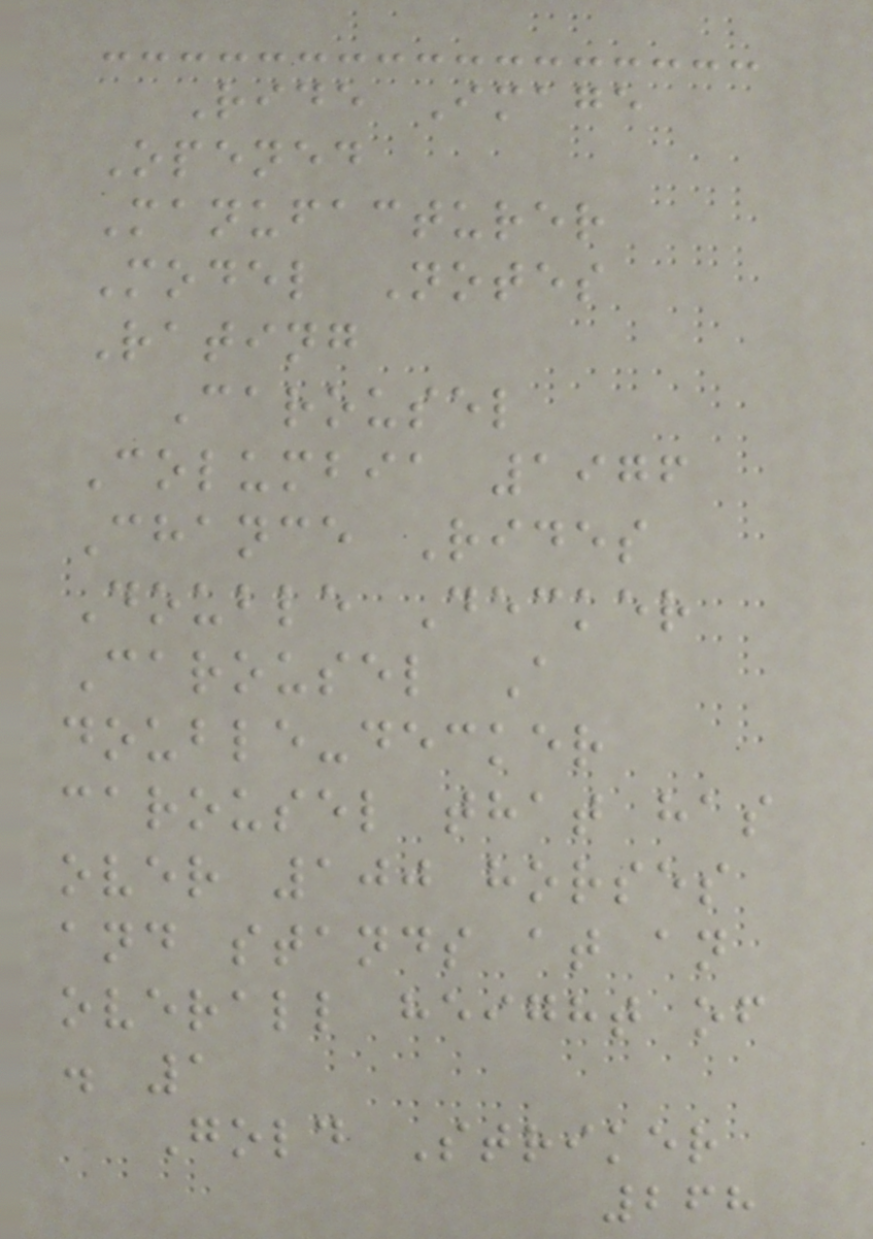Ride Image
Opened
Manufacturer
Model Notes
Rating
Carousel
Columbia 1976
Chance Rides
Double Decker
Carousel A
double-decker
carousel that has
over 100 horses
and stands at an
overall height of
. 1
Gold Striker
268
